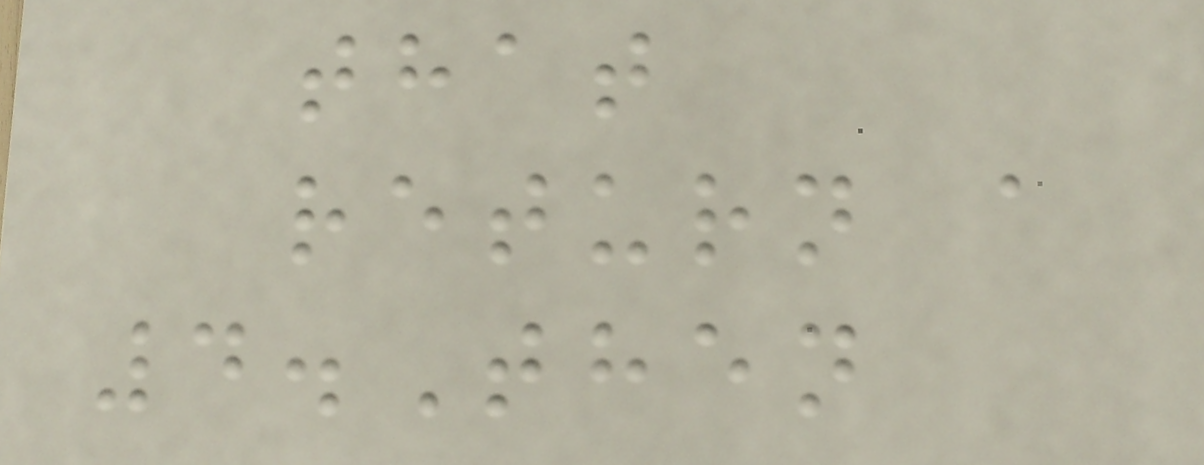that
return a
4.Then
